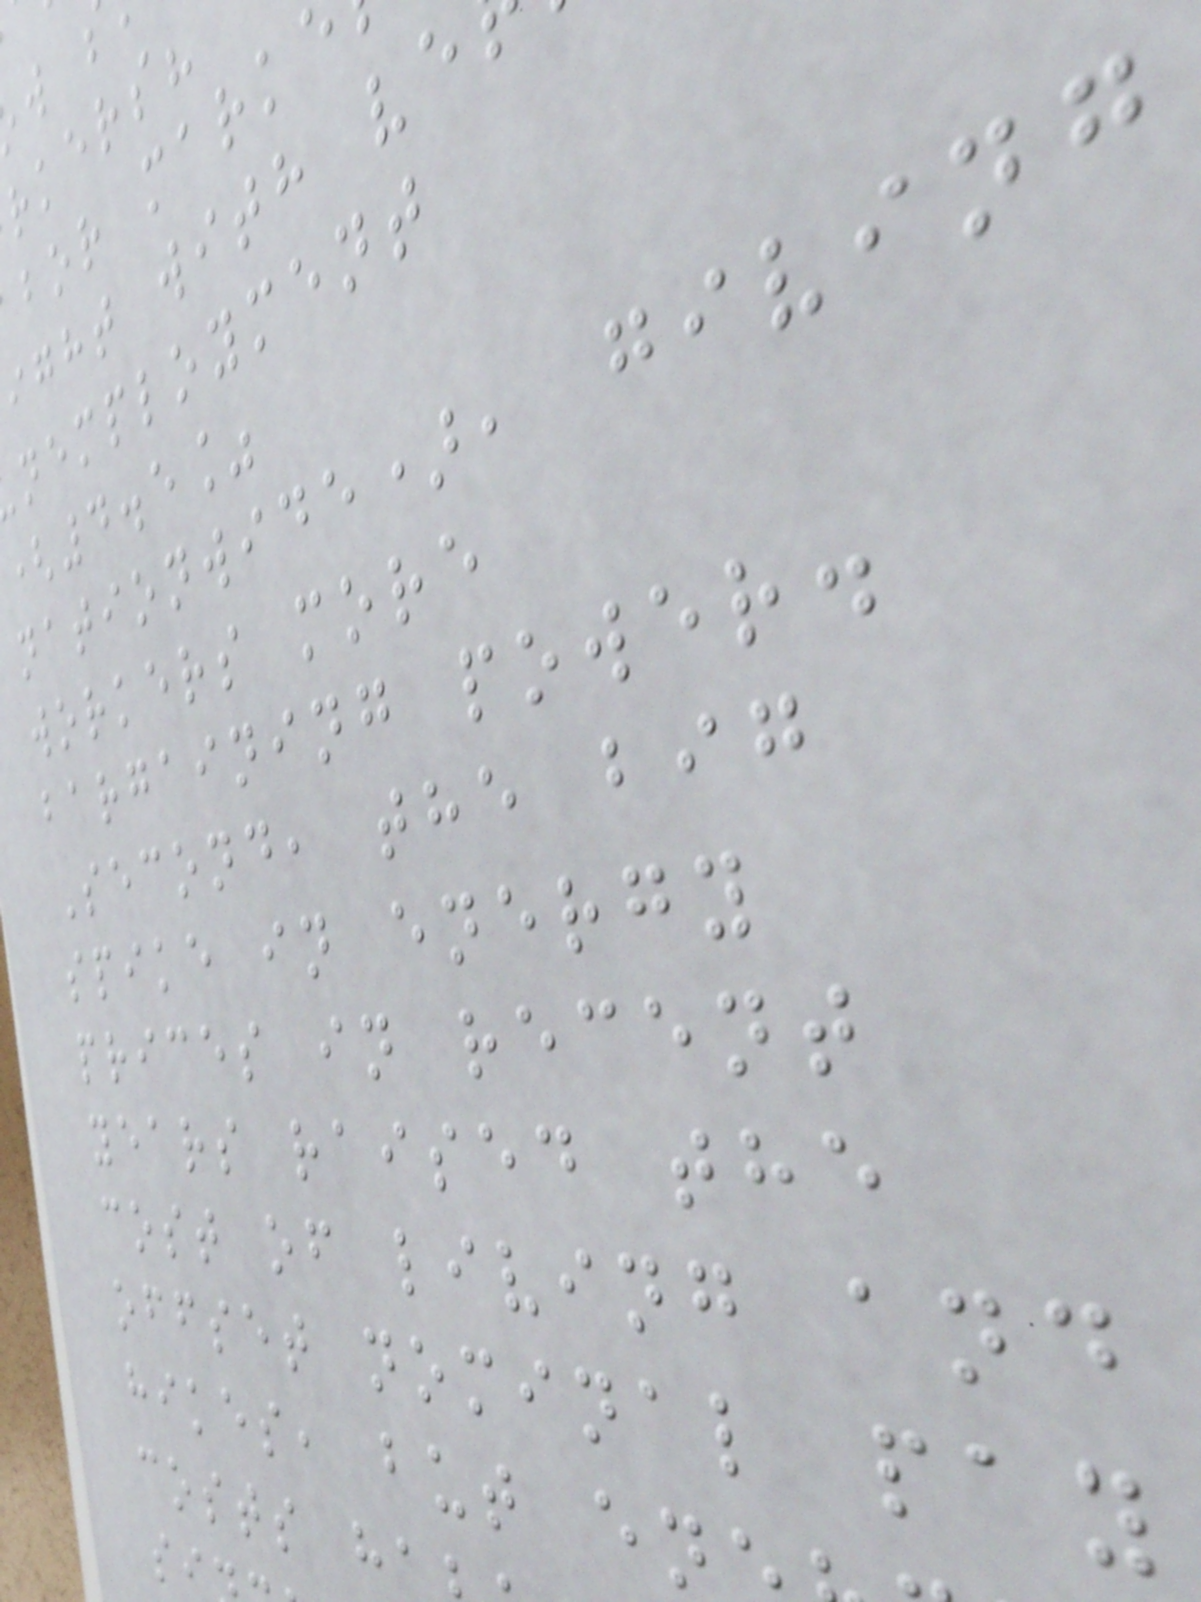rkers?
bor mark
ight with ve
nemployment
(4.5%
nationwide), giving
workers more
bargaining power.
Second, the big
spike in energy
prices in recent
years raised the
cost of living and
offset nominal pay
hikes, but en
costs h
